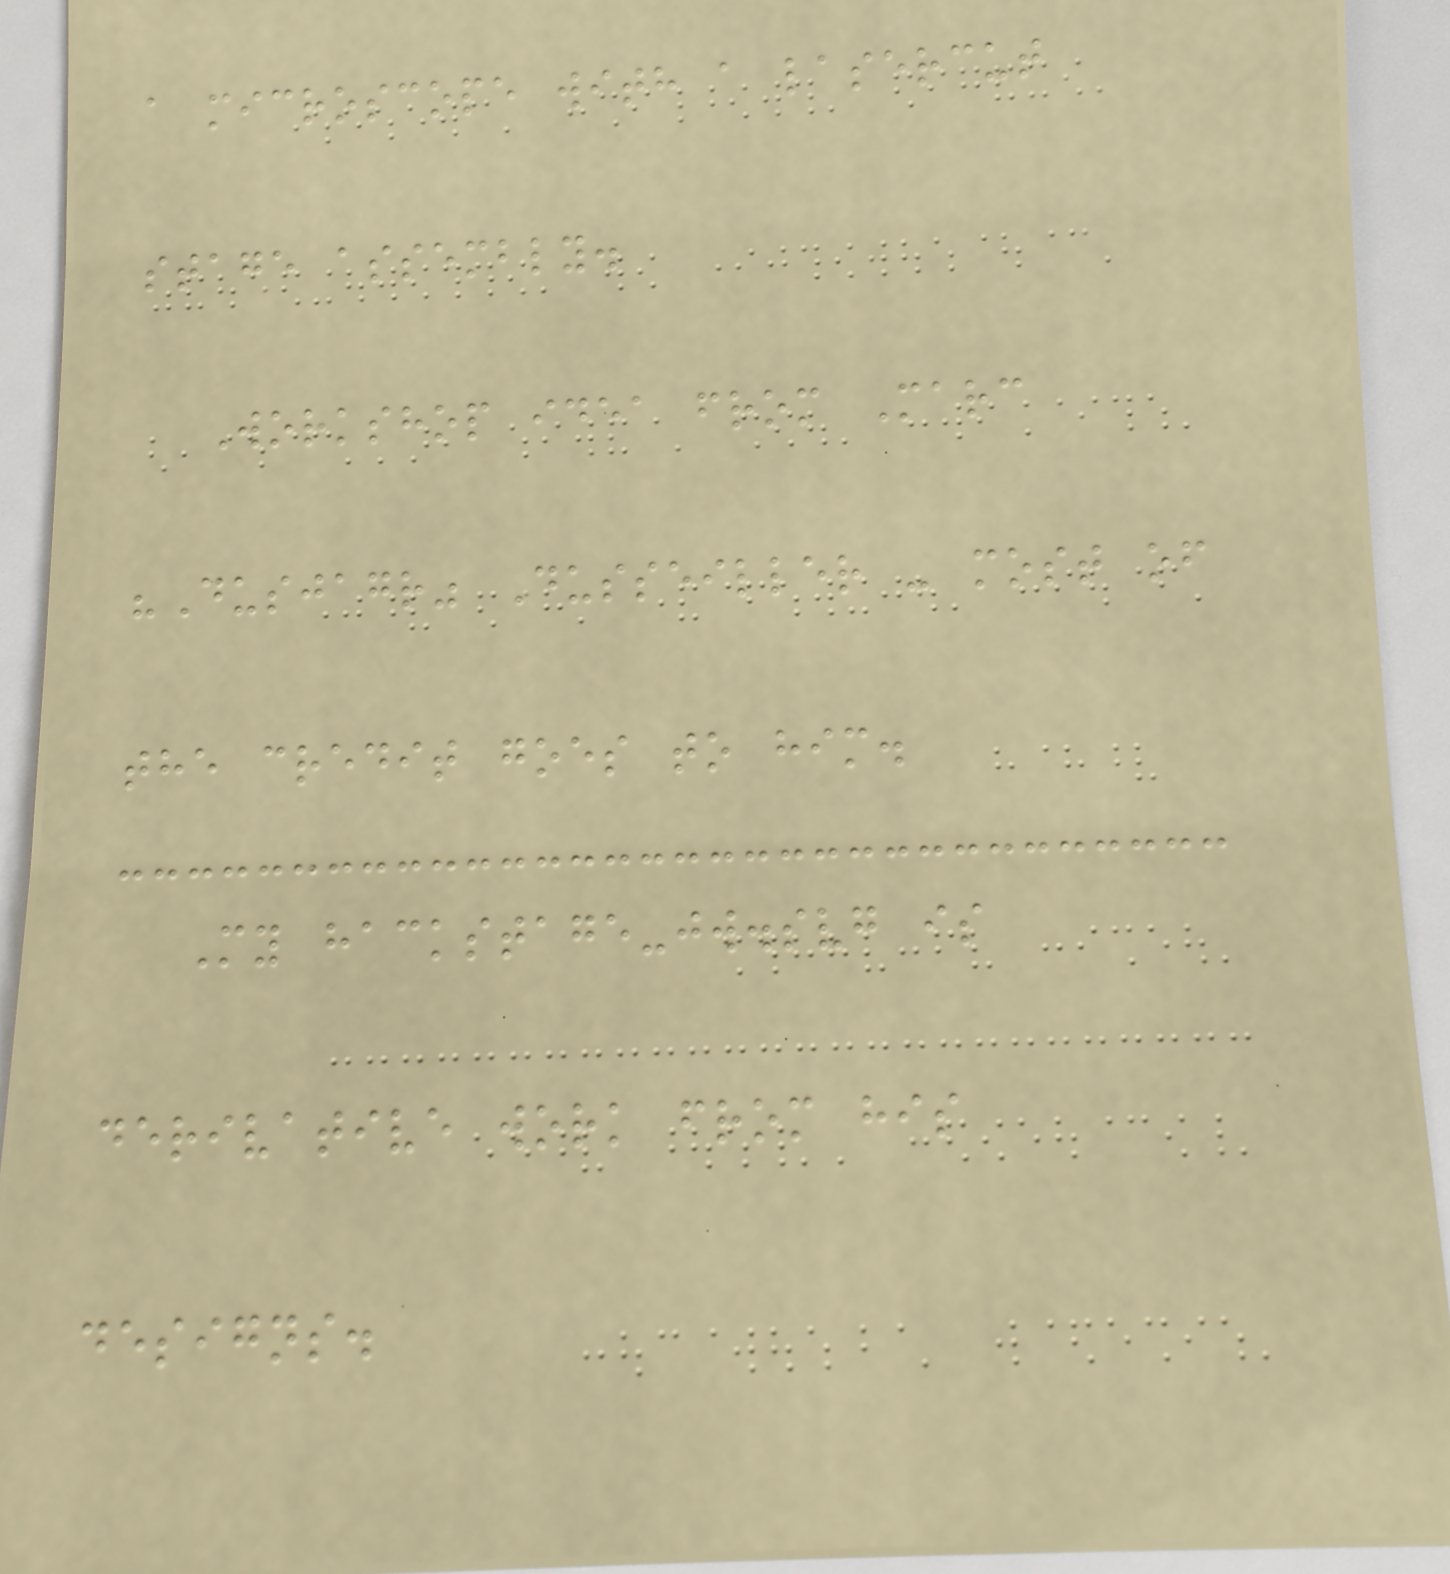a microscope with a lasercut
stage assembly.
Workshop idea from Marc
"Dusjagr" Dusseiller - most of
the credit goes to him.
My hackstage-jw.svg is
derivative work from his
designs.
